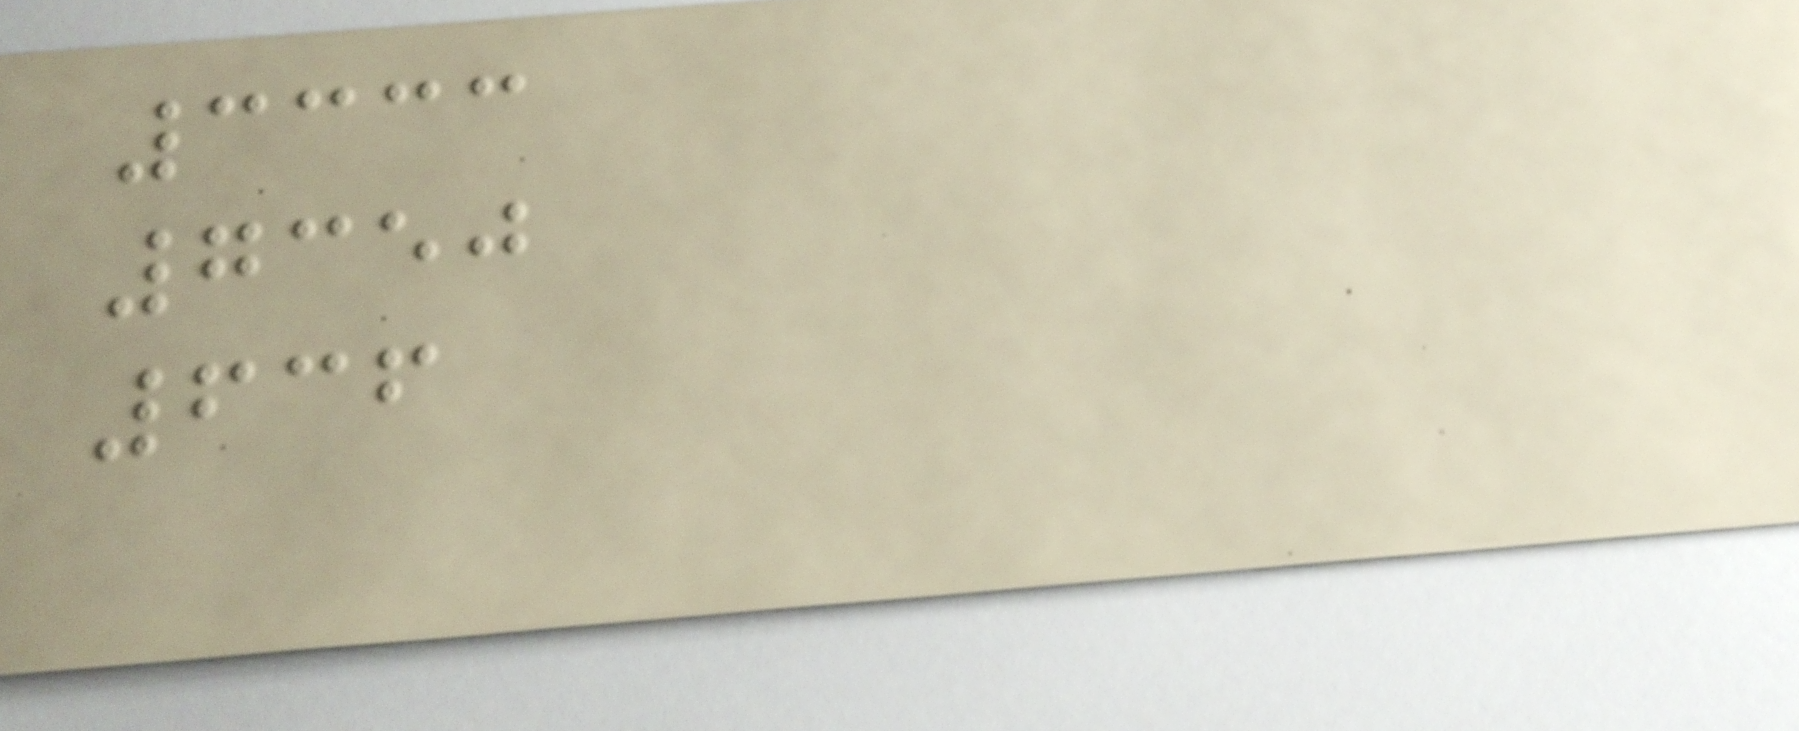3333
7350
636
